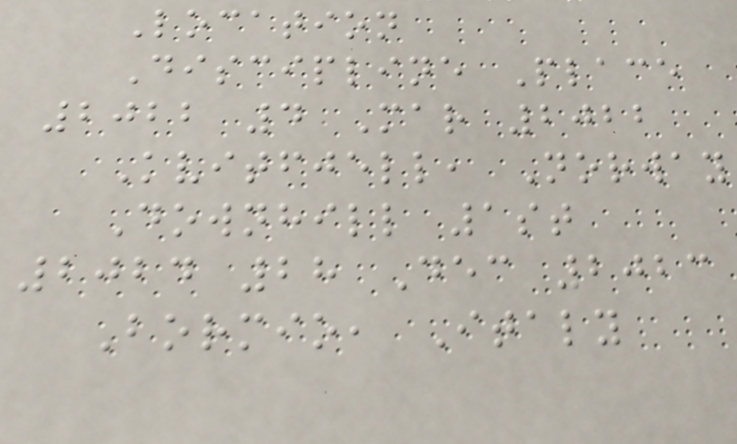Location
Discipline Place
2022 4 Mar 2022
Kvitfjell, Norway
Downhill 1st
2024 28 Dec 2023
Bormio, Italy
